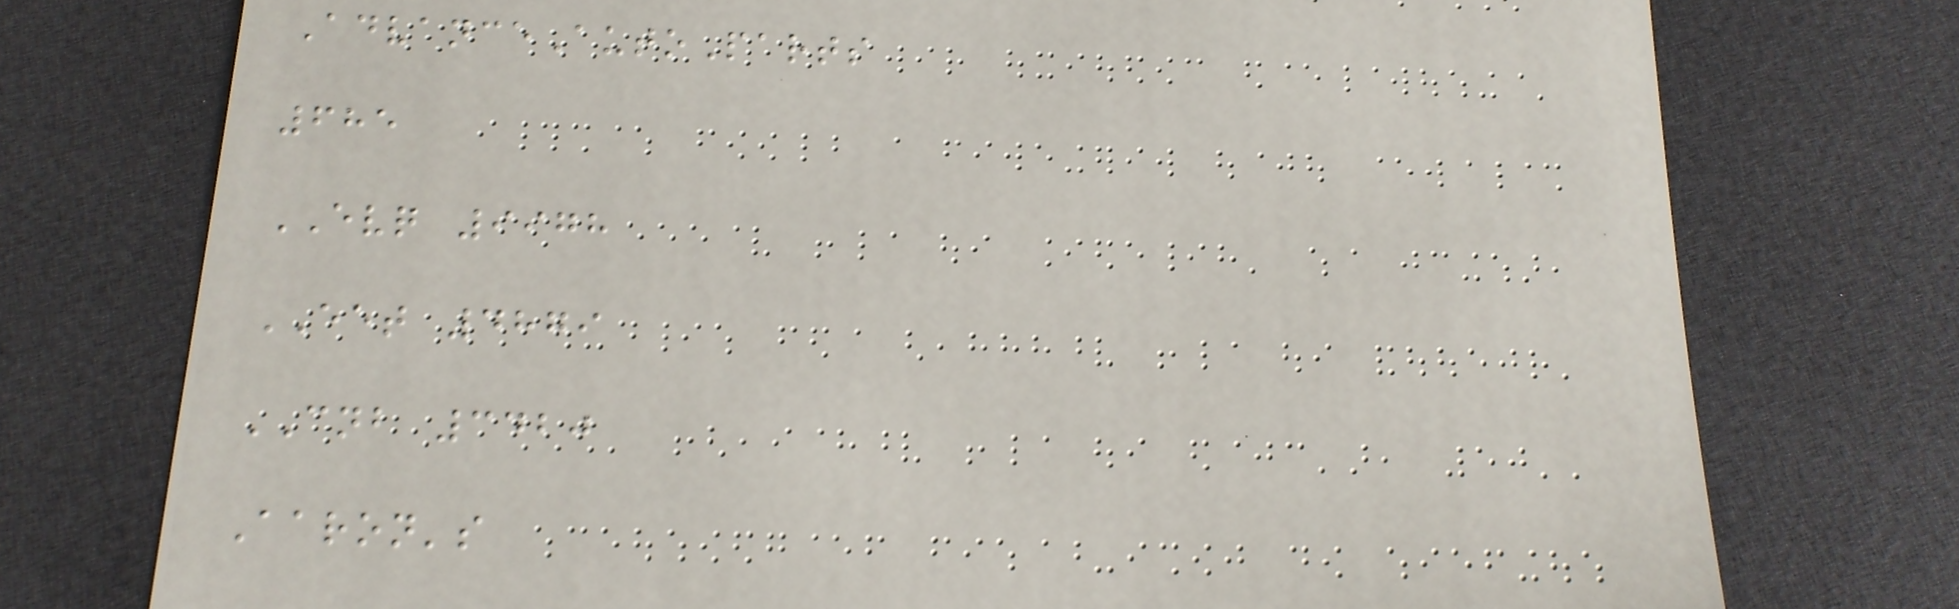AdvanceAutoParts
685
EVQ 9978
EET 4879
CNB 3420
Aaron's
